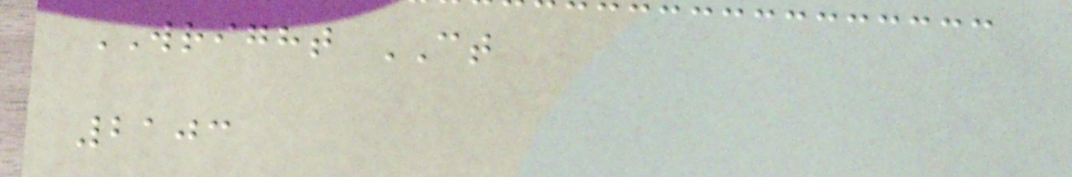WRIGHT CT
2103
